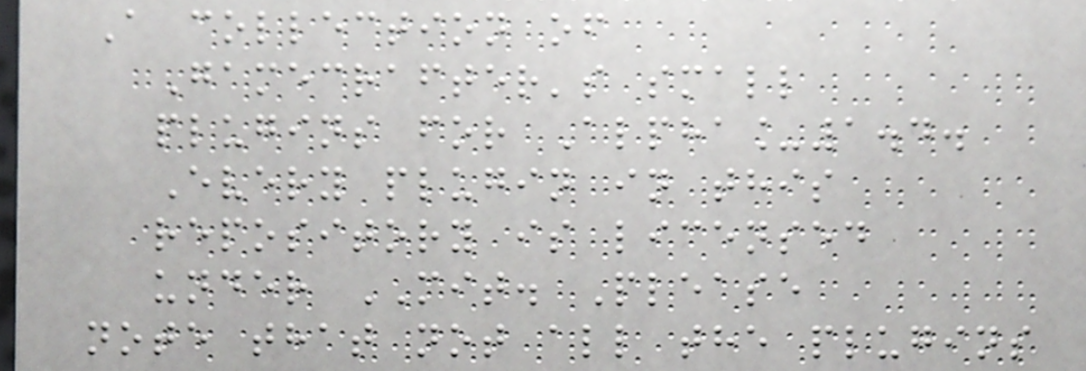A collection of
Gamecrafter's small
plugins for Alpha_1.4.
Every plugin in this
repository is licensed
under MIT. Please
note that not all the plugins
